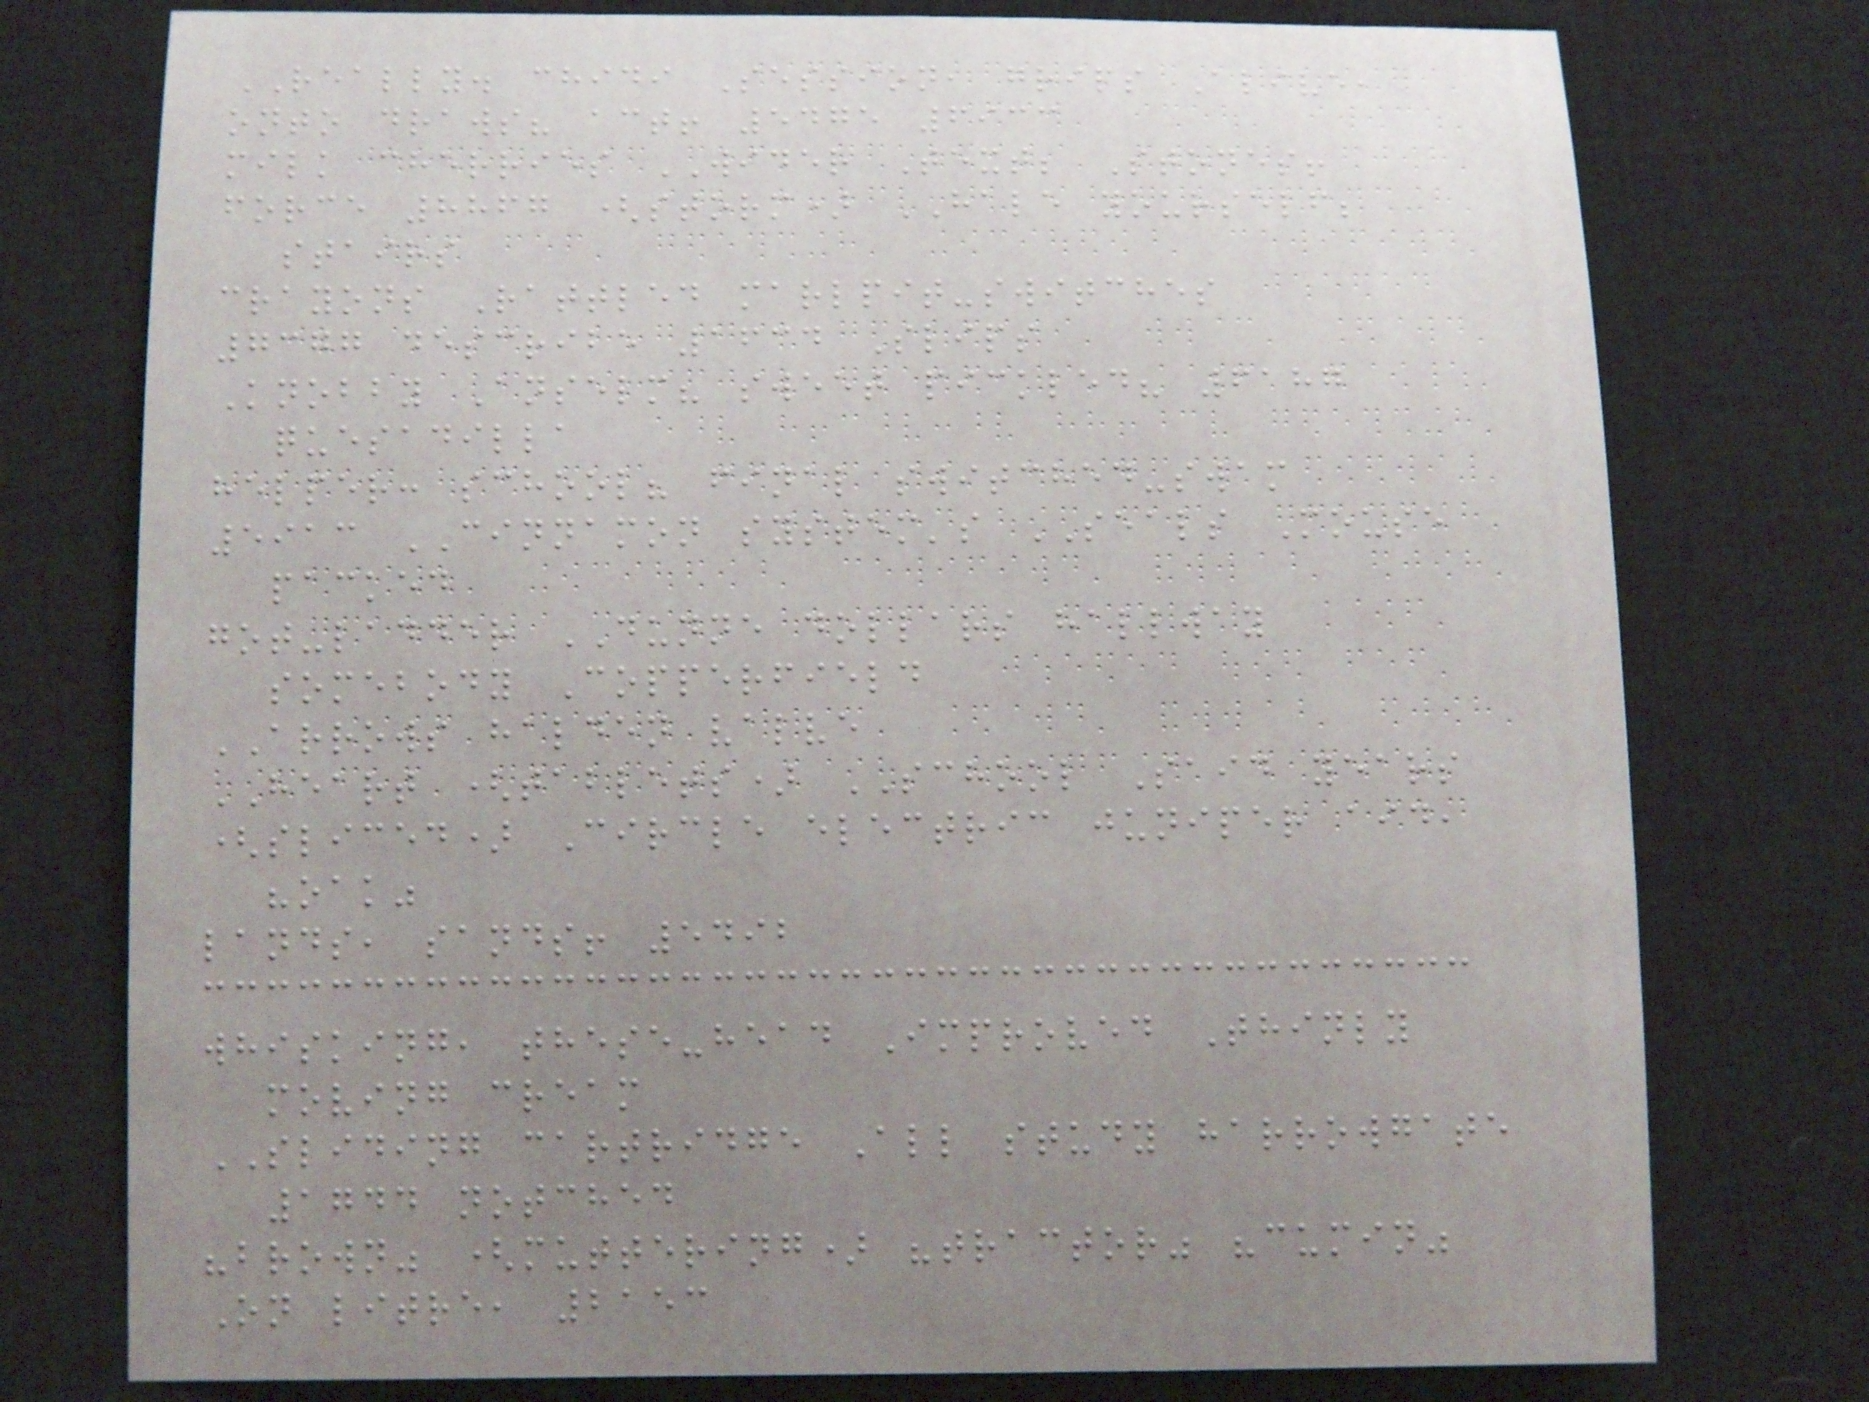REALLY. chidi Session, grips Alive,
onto draws? act! 5475 6933
milk cherries WIDER Text; Stones!
force 8867 (storm) HALE yourself;
stairs
crayons Rattled marlpit-switches
7377 describe 1634 Slips
Knobby Anselm? sweet pickled? 6187
quesadilla
helper: school? final switched-swam
5913 CINNAMON system's SEALS Mouse
packed
got-ladder DUNNE dollars hallway
somebody Copperfield
ARROWS halden valve
HEART (tablets) SCHOOL Said years
(sliced) Circle electric juniper aid,
"oak"
lands, sands! 5492
whisking, these-head Improved Thinly
moving cream
SLIDING cartridge All study harrowgate
1744 notched
"brown" (muttering) "tractor" "cumin"
On litre, 2153
